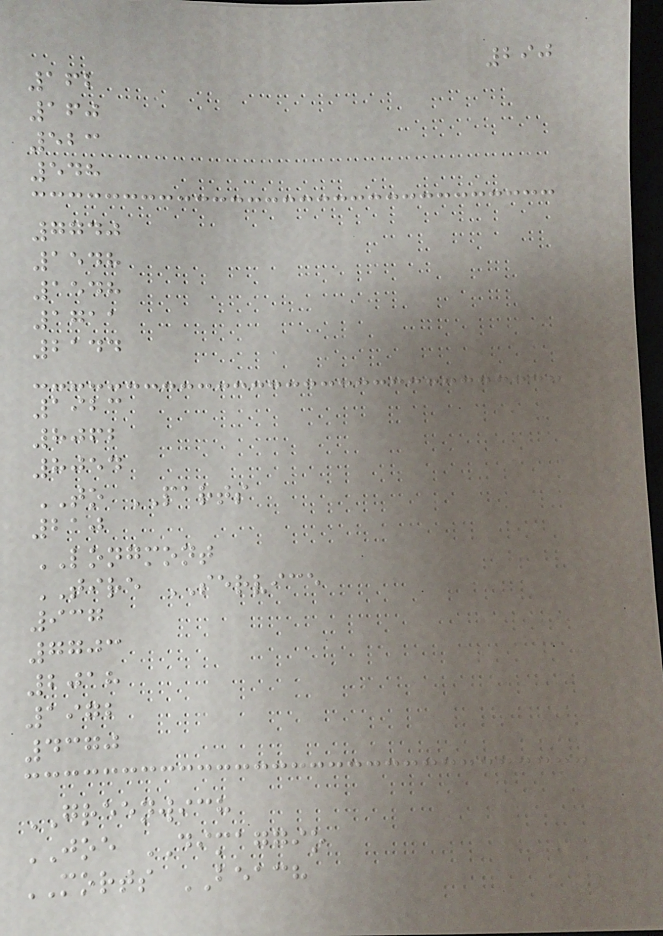290
162
160
523
548
7740
1548
1548
1711
2144
1923
8062
8054
TO PARTS
210
LONGMONT
TIRE SERVICE
937
7703
2018
1972
4370
GREENWICH
JOE DIMAGGIO
MORTS BEACH
